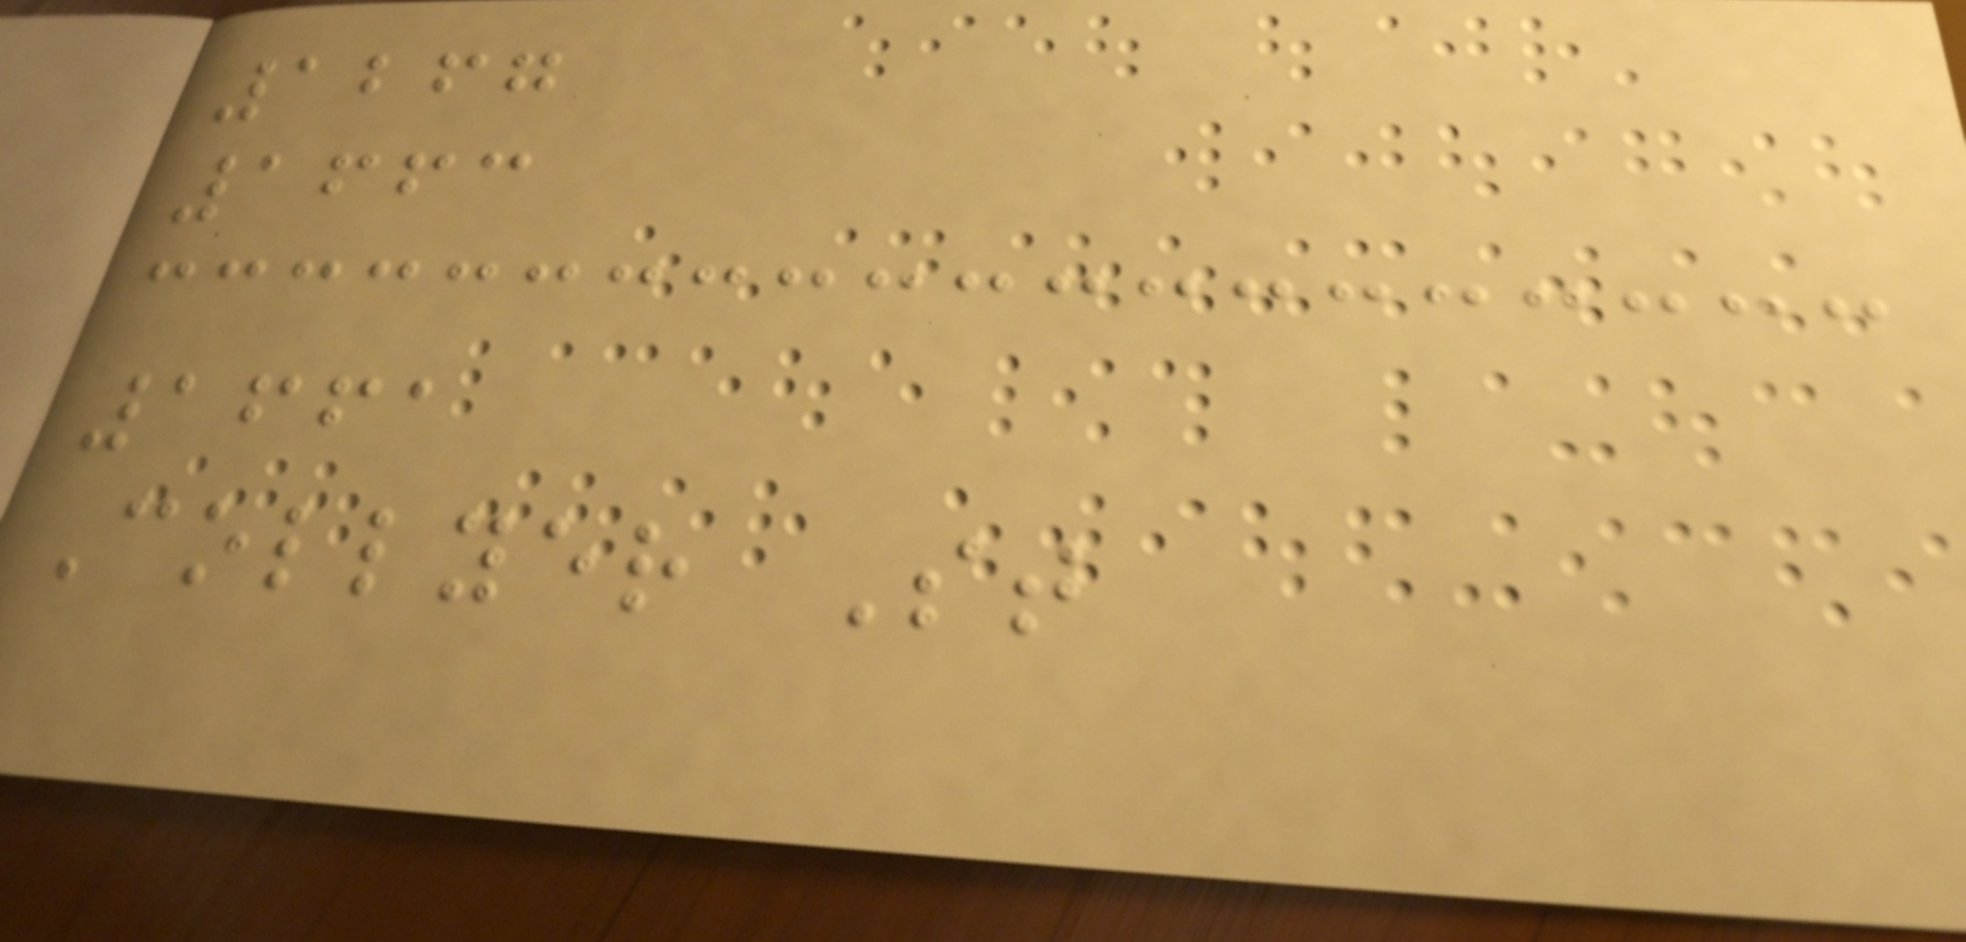1267
1663
1661
Collyer St
